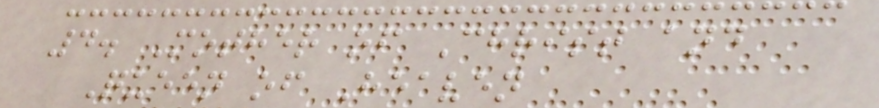4. Mother of Christ and
Queen of Heaven
